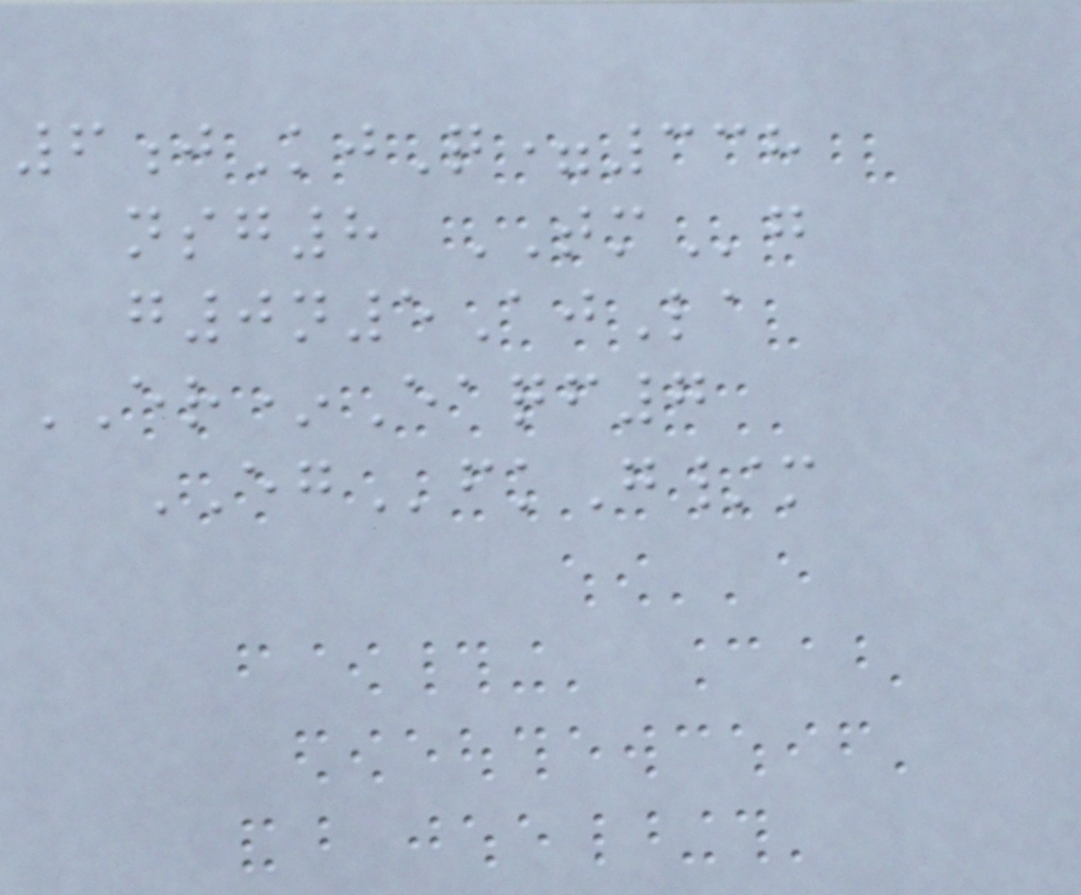6jKjQ=338
nsg8 TMg
g0n5AjLa
ER*Eaqf7
EGfkG/m
